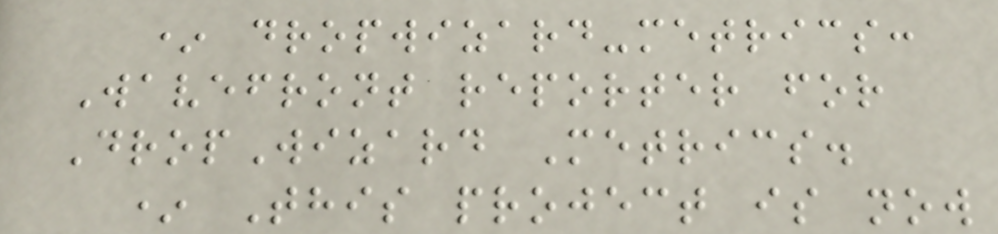* dropwizard-metrics:
Wavefront reporter for
DropWizard Metrics.
* This project is now
